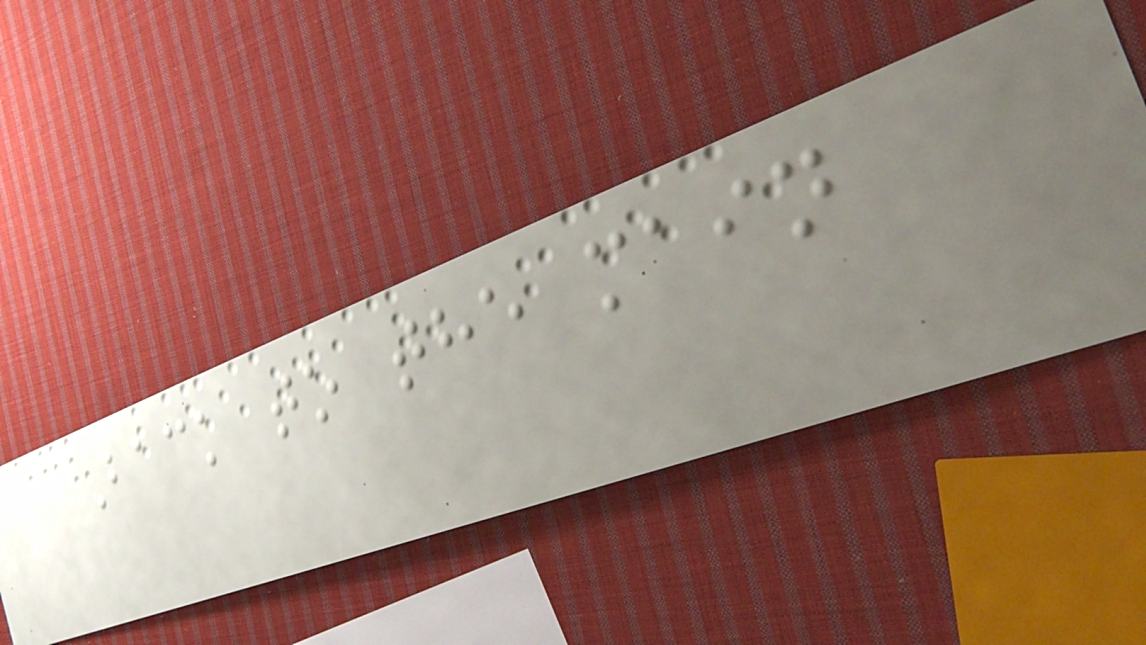Back to the main
